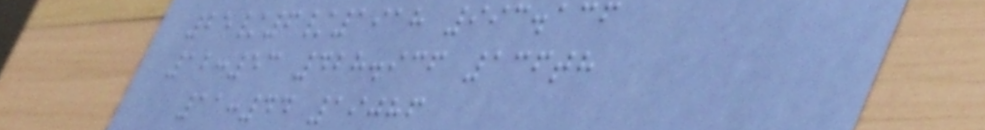25/6/1918 993.136
12:53 428.936 136th
11:44 19086
